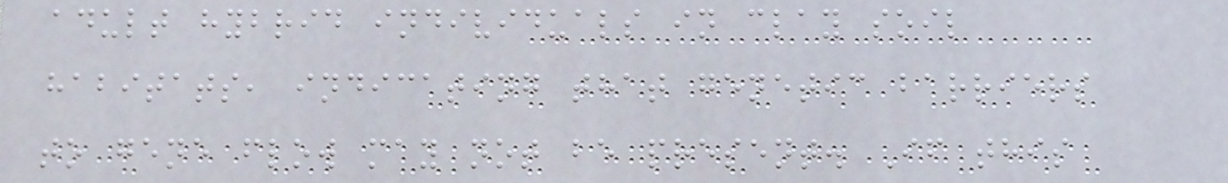adult hybrid individuals in clay soil
habitats, indicating that genetic barriers
to gene flow may not be present. If this
